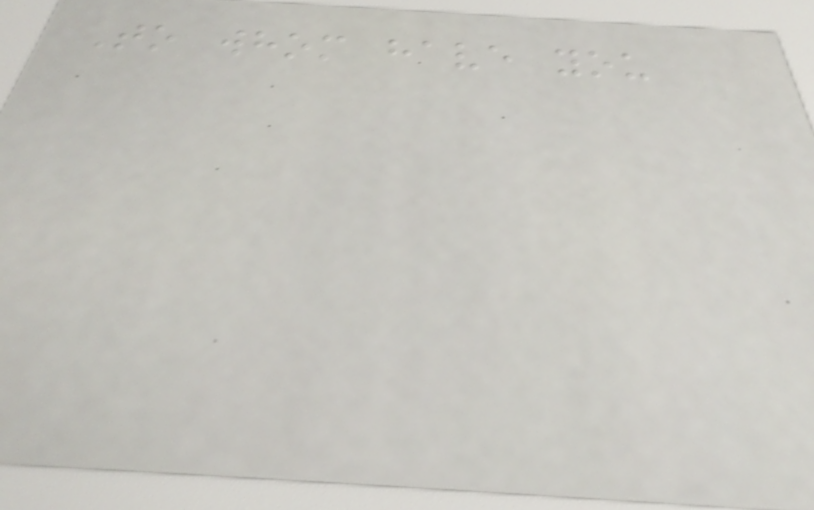To whom have you
